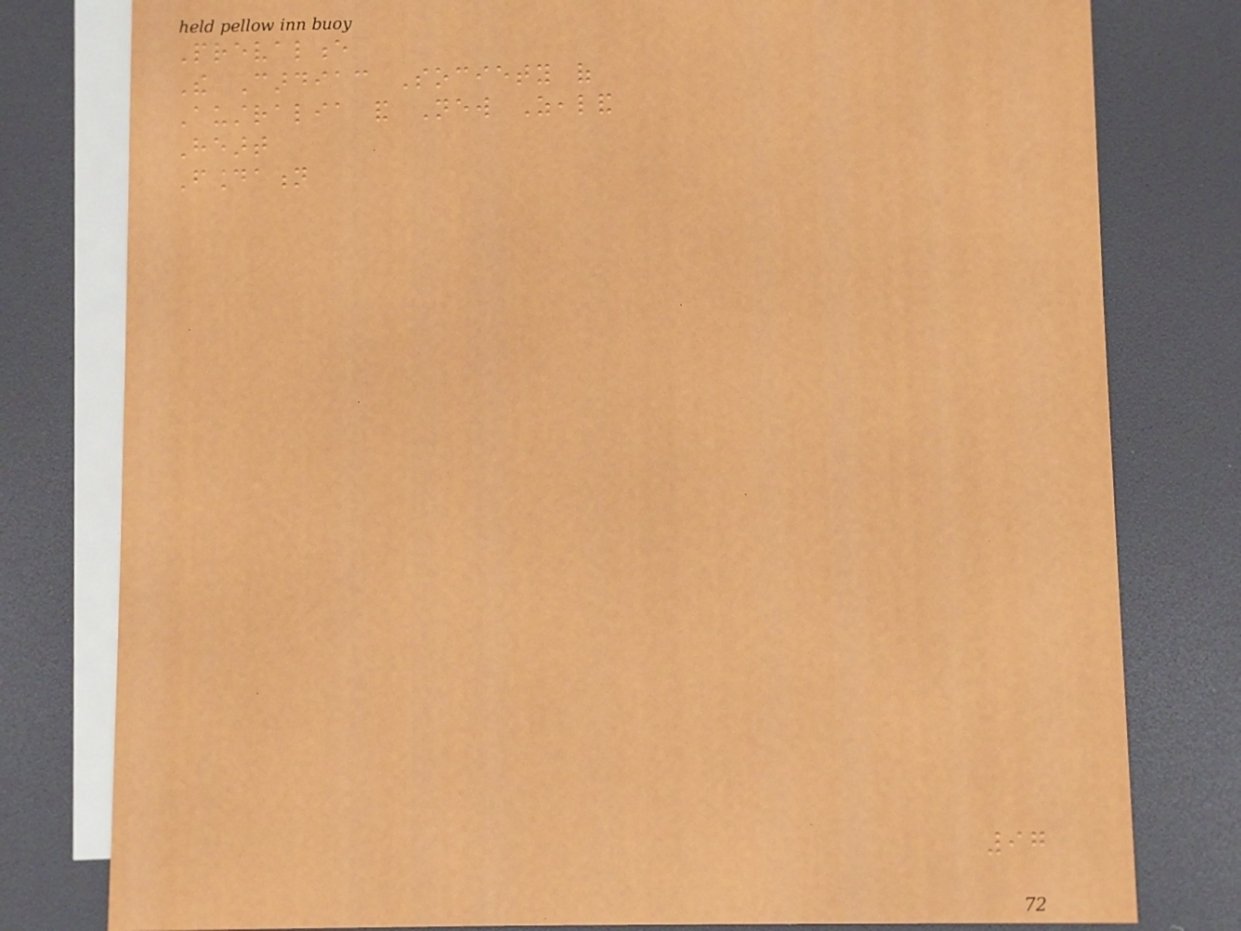Prevalence
The Cardiac Society of
Australia and New Zealand
Heart
Foundation
97
